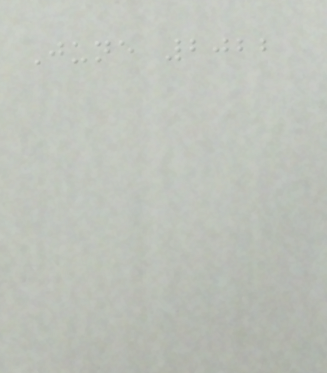June 2022
